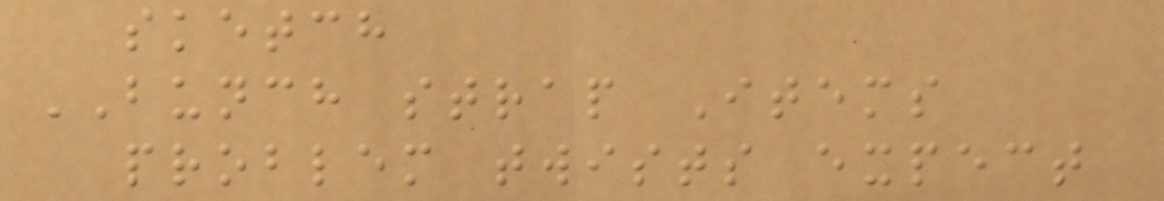sketch
BUNCH strap Items
problem twists expect
